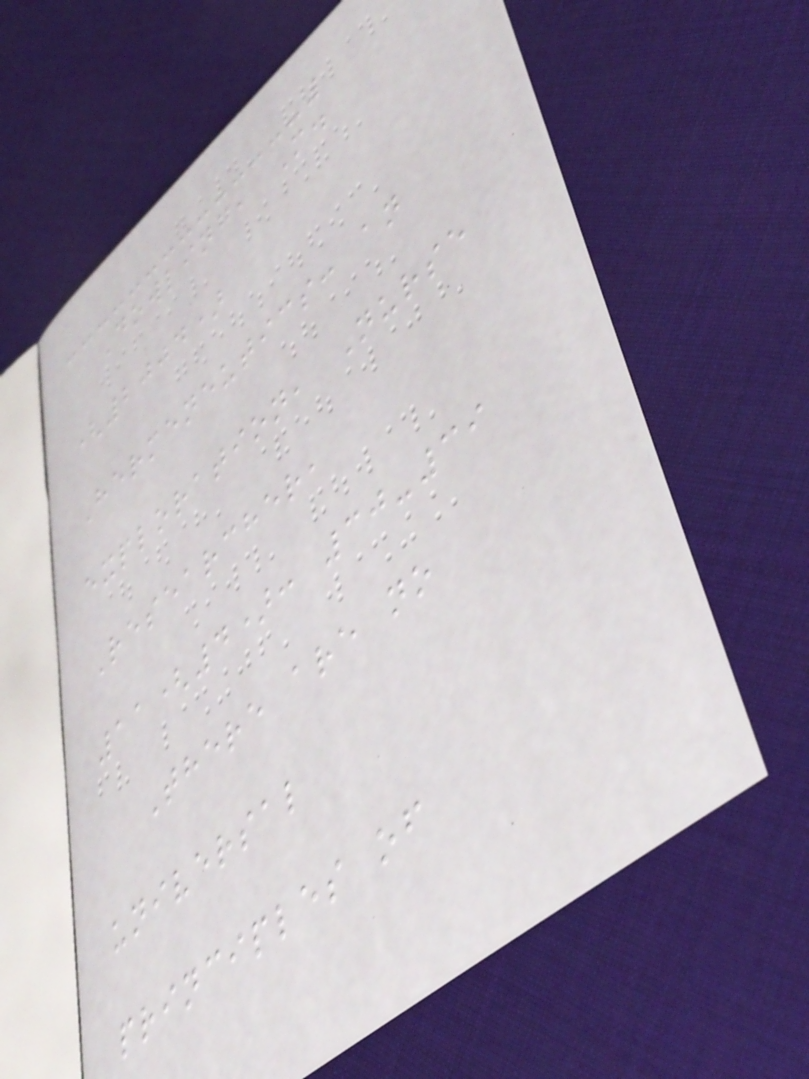Dowling, M.
(2004)
Hermeneutics: an
exploration, Nurse
Researcher,
11(4): 30-39
There are no
universal
principles of
